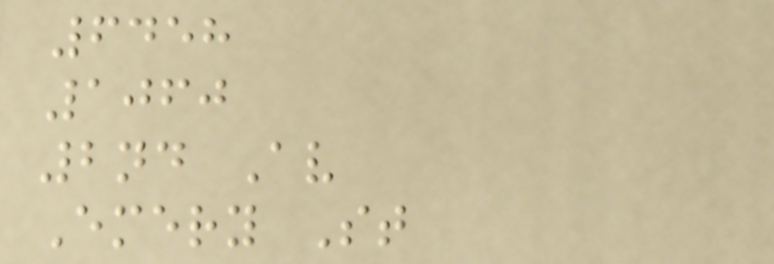6458
1060
2nd Av
Emery St
